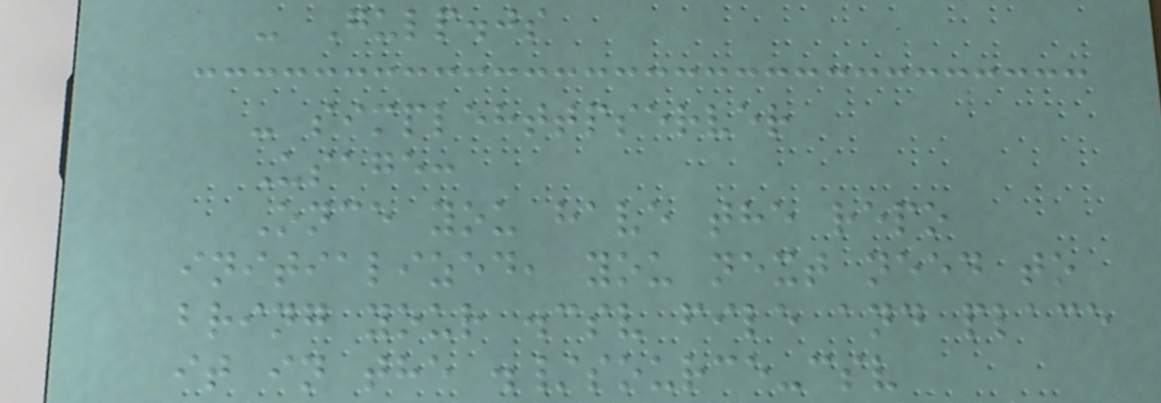- Gulp.js
- simplehttpserver
Usage:
Once you have the repo
initialized, you next need to
bring your .csv file and place
it in the ./source-csv
